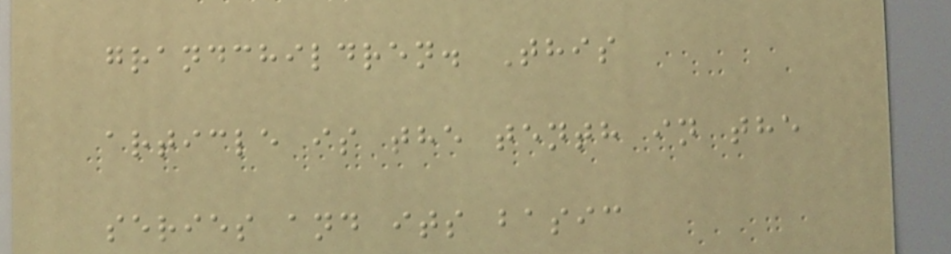grandchildren. This
article is the tenth in the
series and its basic
